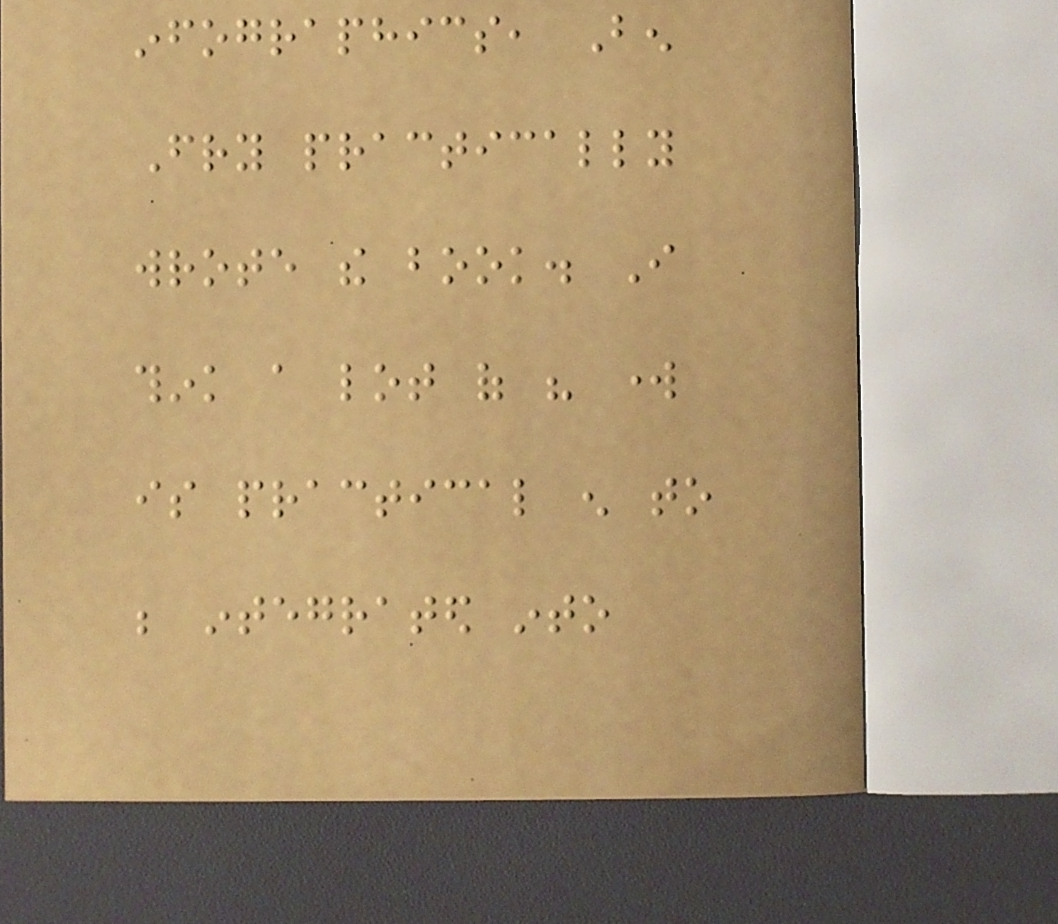infographics, Ben
Fry practically
wrote the book. I
think a lot of his work
is practical enough to
be integrated into
